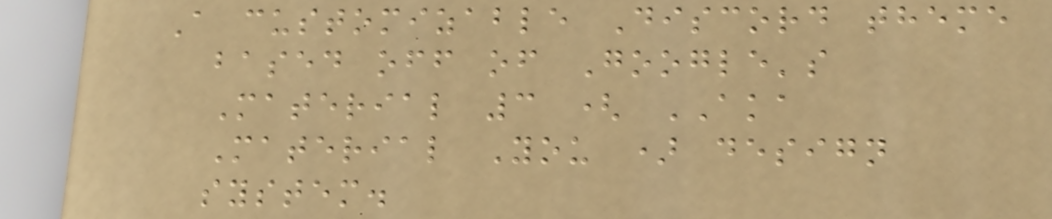A customizable Discord theme
based off of Google's
Material 3 ( AKA
Material You ) design
system.
